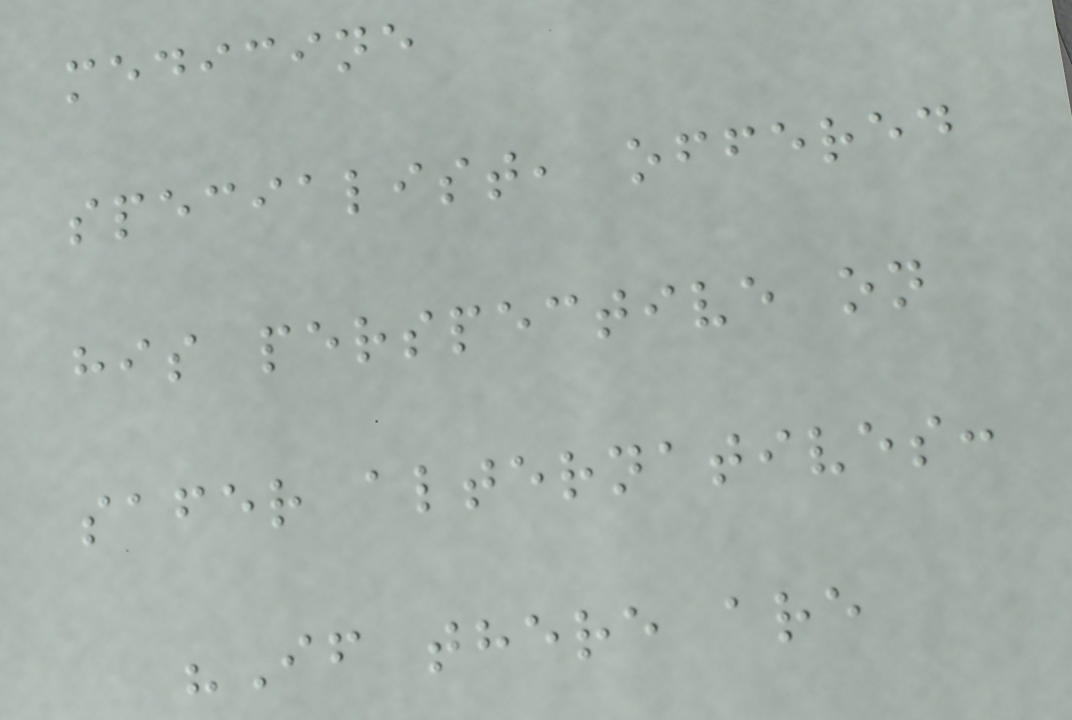medicine
specialist, offered
his perspective on
safer alternatives:
"If there are
